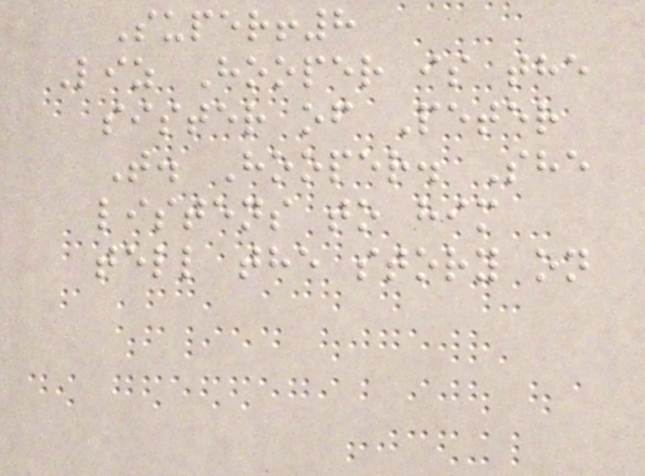Super!8
Liz Hooper is the
sister of Peter
T. Hooper. She
listens to him
tell the story on
